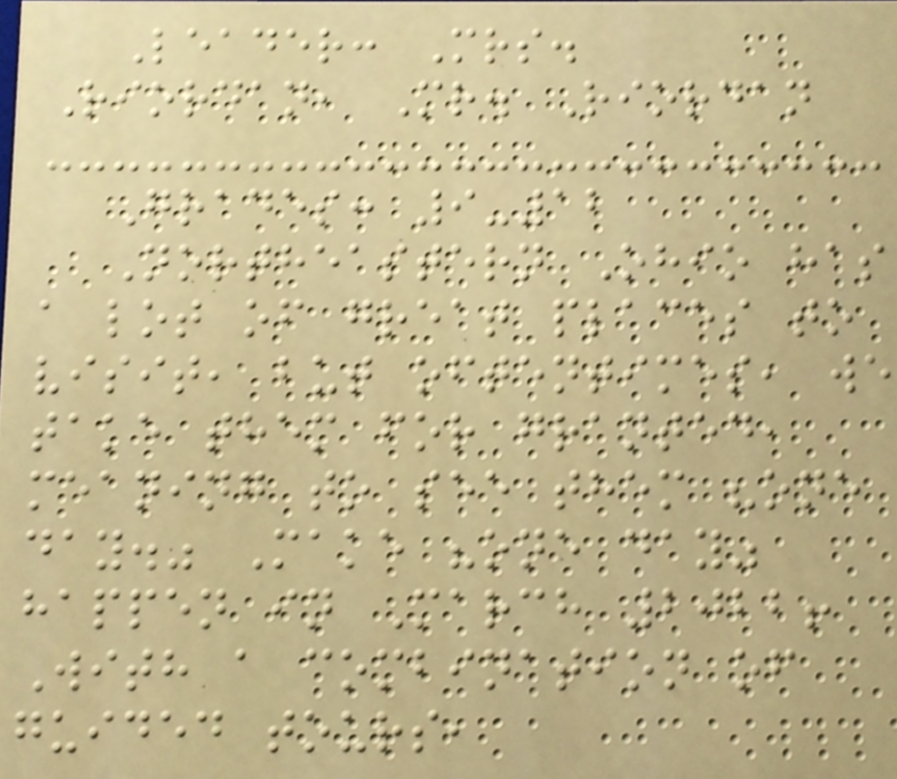Leader: Mrs.
Riordan, Mr. Riordan
Grades: 9-12
Northeastern Ohio has
a lot of great places to
visit, but oftentimes, we
take them for granted,
meaning to see them "one
day." Make "one day"
happen in March 2022!
With a combination of
guided tours,
